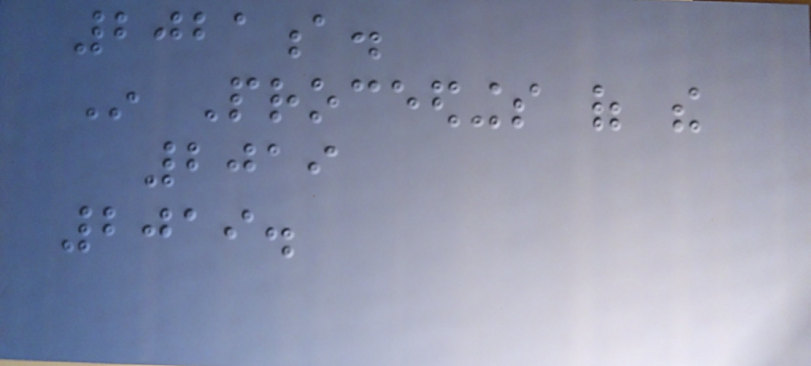2021a.
In Proceedings of the
2019
2019.
